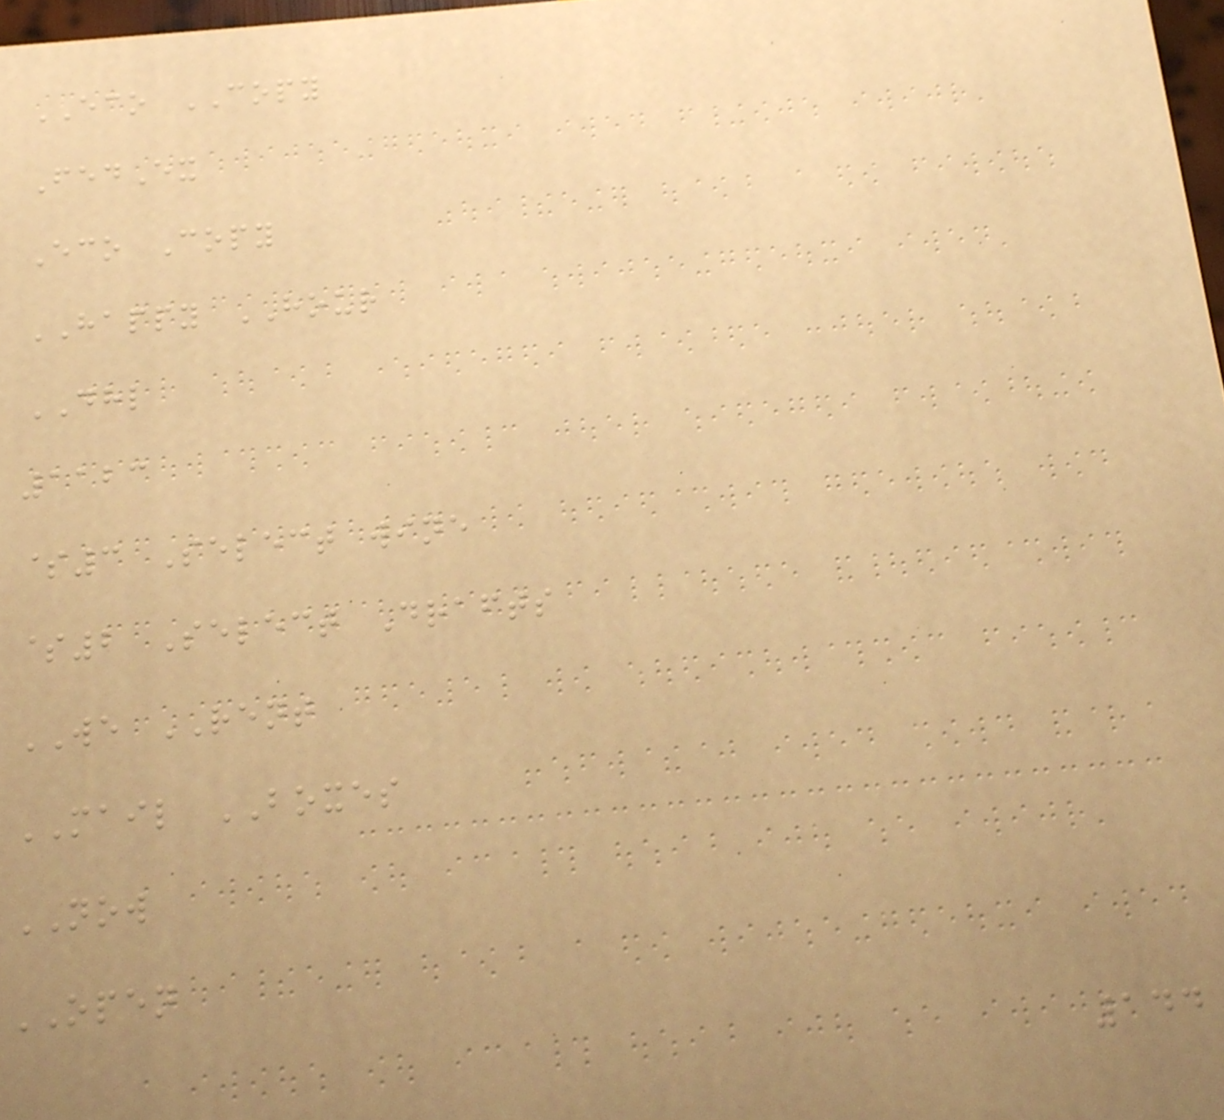ECO COPY
FedEx
Eco Copy
HAPPY HOUR
DHL
1123
$3 Select wine
$2 Select Drafts
WE RENT
MAIL BOXES
NOW
OPEN
144
